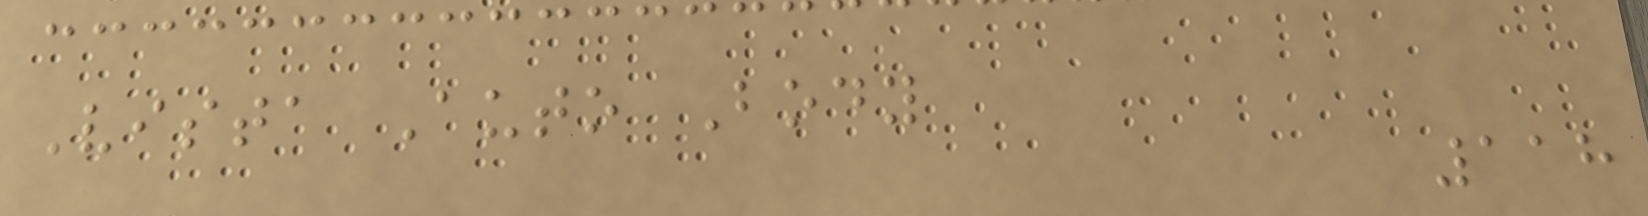Vista Auto Body
118
